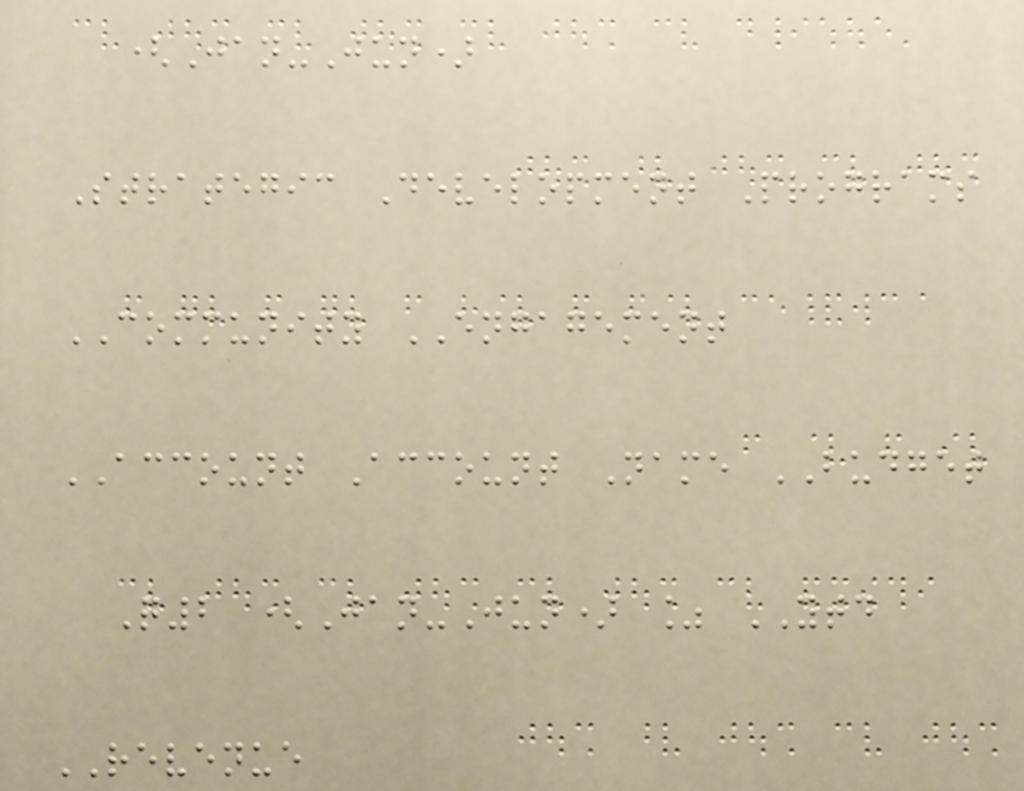(Jan-Jun)
Strategic Development Programs
COMMUNITY ENGAGEMENT
ACCOUNT Account Name BUDGET
Q2 (Jan-Jun) % YTD
REVENUE
